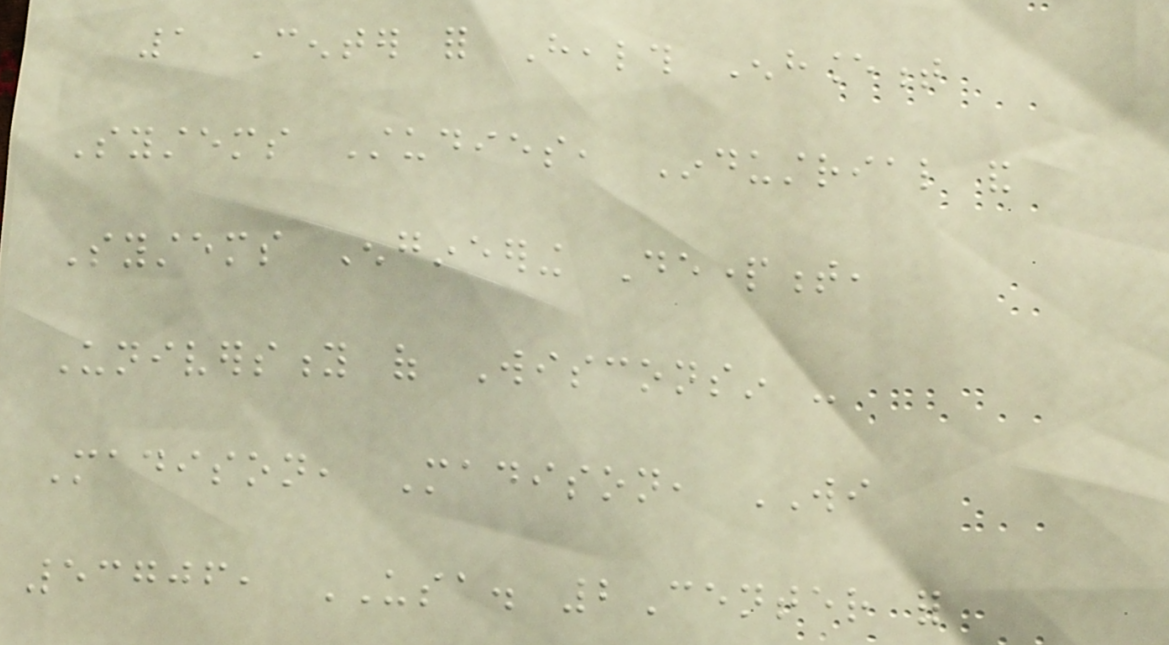1 Center for Health Enhancement
Systems Studies, Industrial and
Systems Engineering Department,
University of Wisconsin -
Madison, Madison, WI
53706, USA. 2Center for
